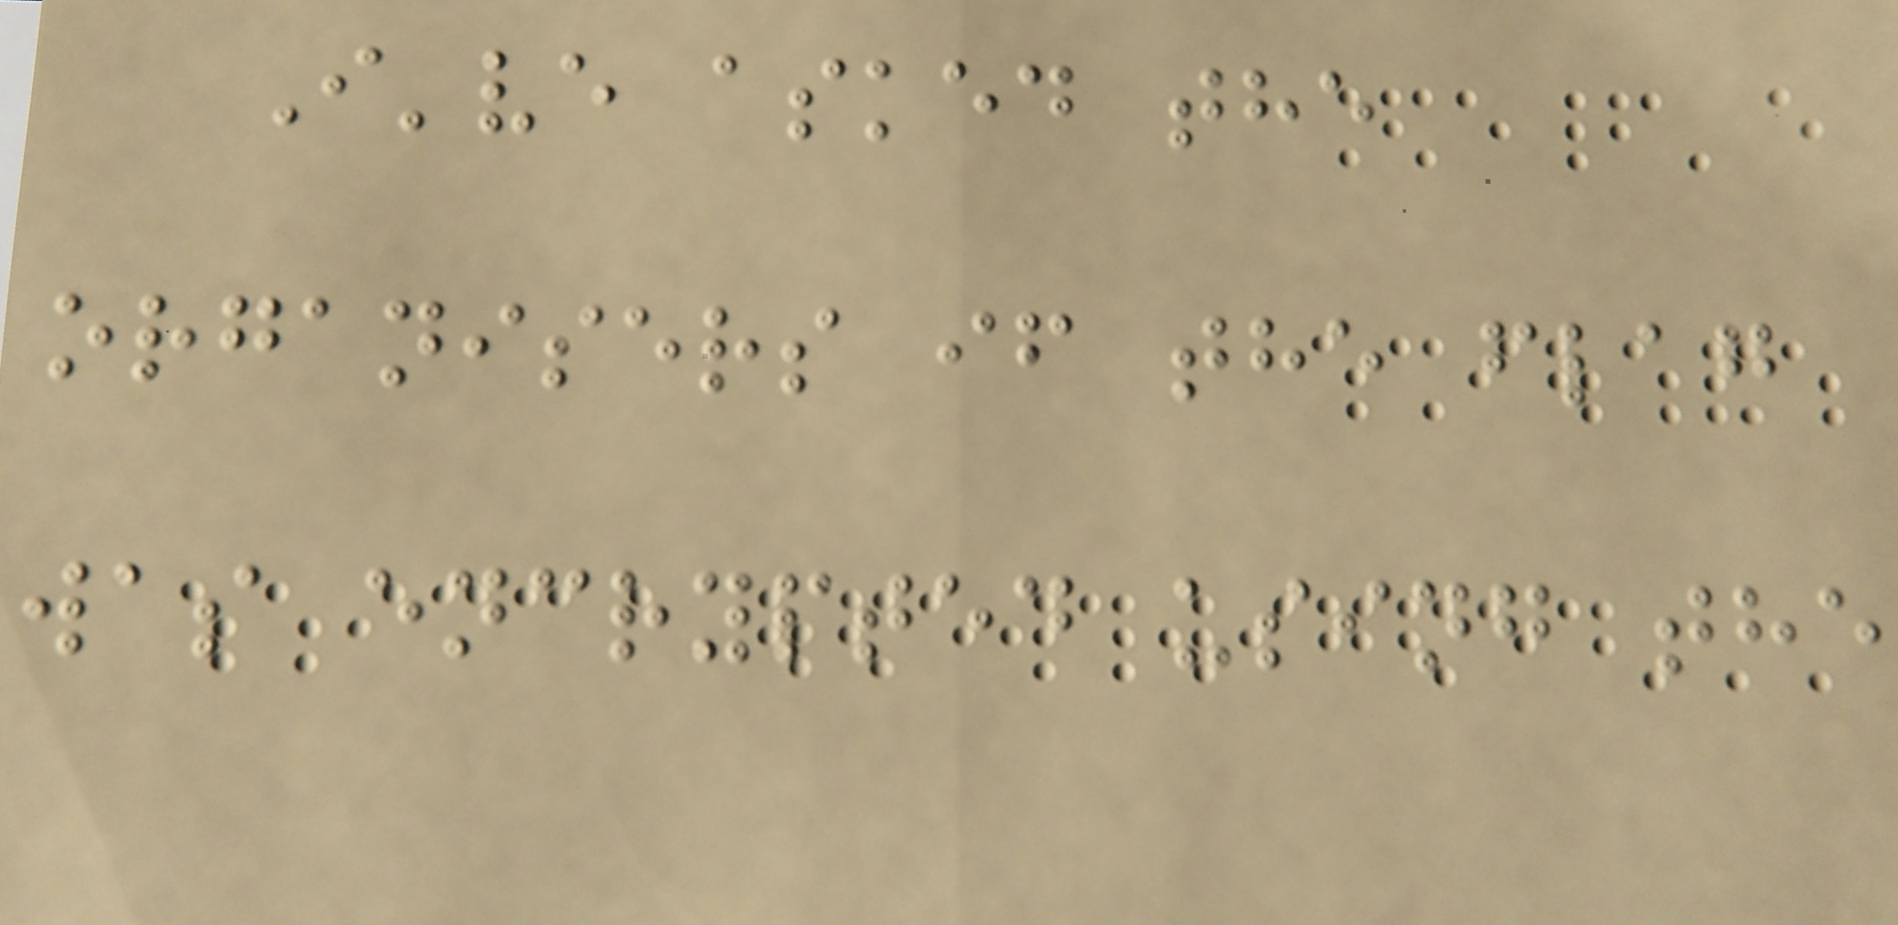I've asked the
organisers if the flag
was encrypted using the
